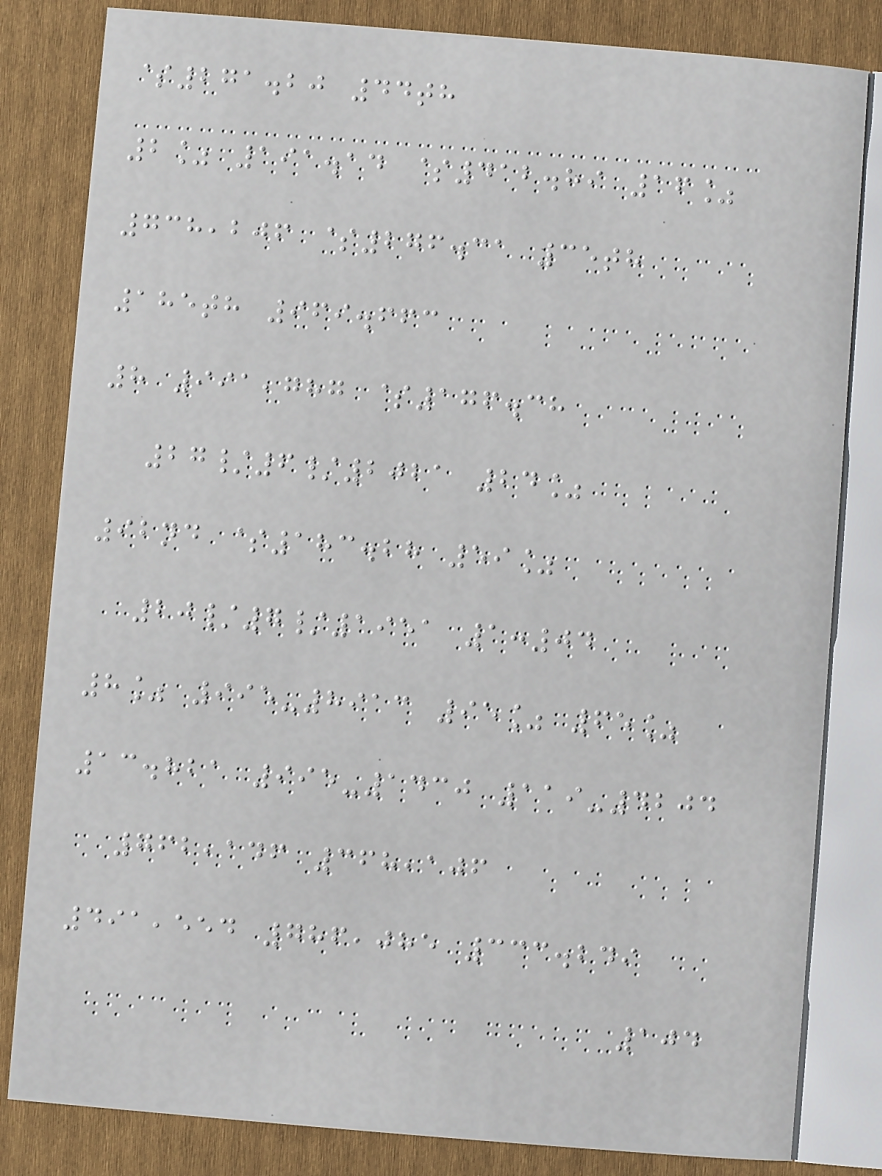$271.20 44th
2% 191.14 $412.89 16%
738,206 $276.31 35th
185th 969.663
8 991,787 $176.38
27/6/2021 24%
92nd $183.28 59%
20/7/1951 1:04
8% 995-8913 95% 65%
13.821 995-1430 119-4204
762,146 368,106
491,554 786,085 333.249
104
